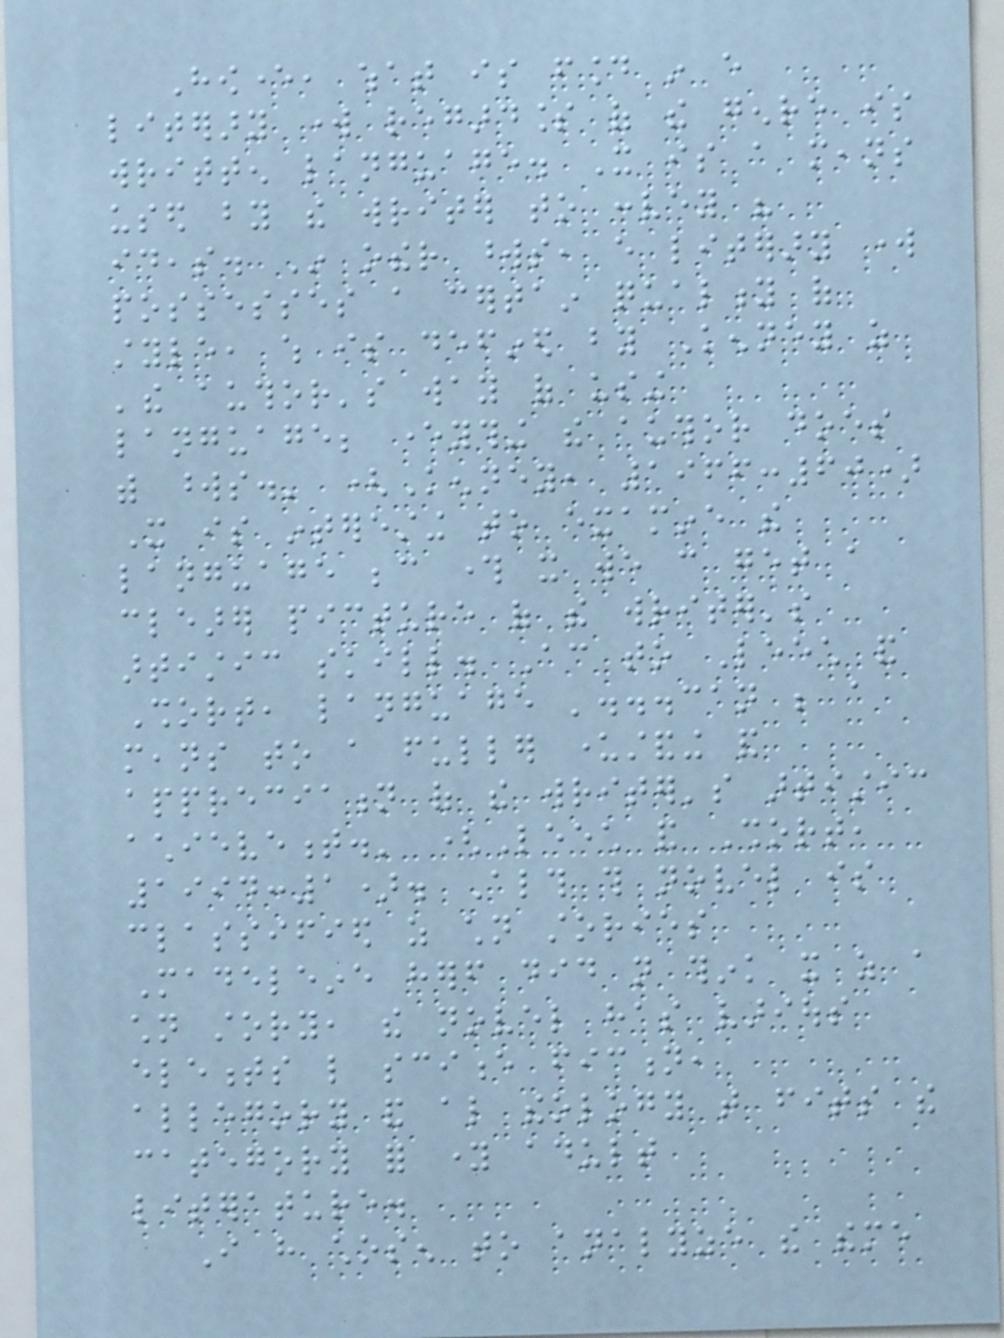However, what is found in every
literary work regardless of the genre is
written language. It is a means
used by the writer to convey his
ideas. In other words, every literary work
possesses a certain quality of
style, which is defined by Kenney as
'the author's way of using
language; everything the author does
with words.' (Kenney, 1966:60)
It is interesting to examine the
language because through it we can get a
clearer picture of the writer's
artistic skill. According to Leech and
Short, language '...can be a
means to a fuller understanding and
appreciation of the writer's artistic
achievement.' (Leech and Short,
1994:1). Although this novel is
classified as children stories
Madeleine herself did not think it as a
children story, the novel has various
elements like science fiction,
allegory and also theology that fits the
category for young adult
literature.
I have chosen to analyze the theme
